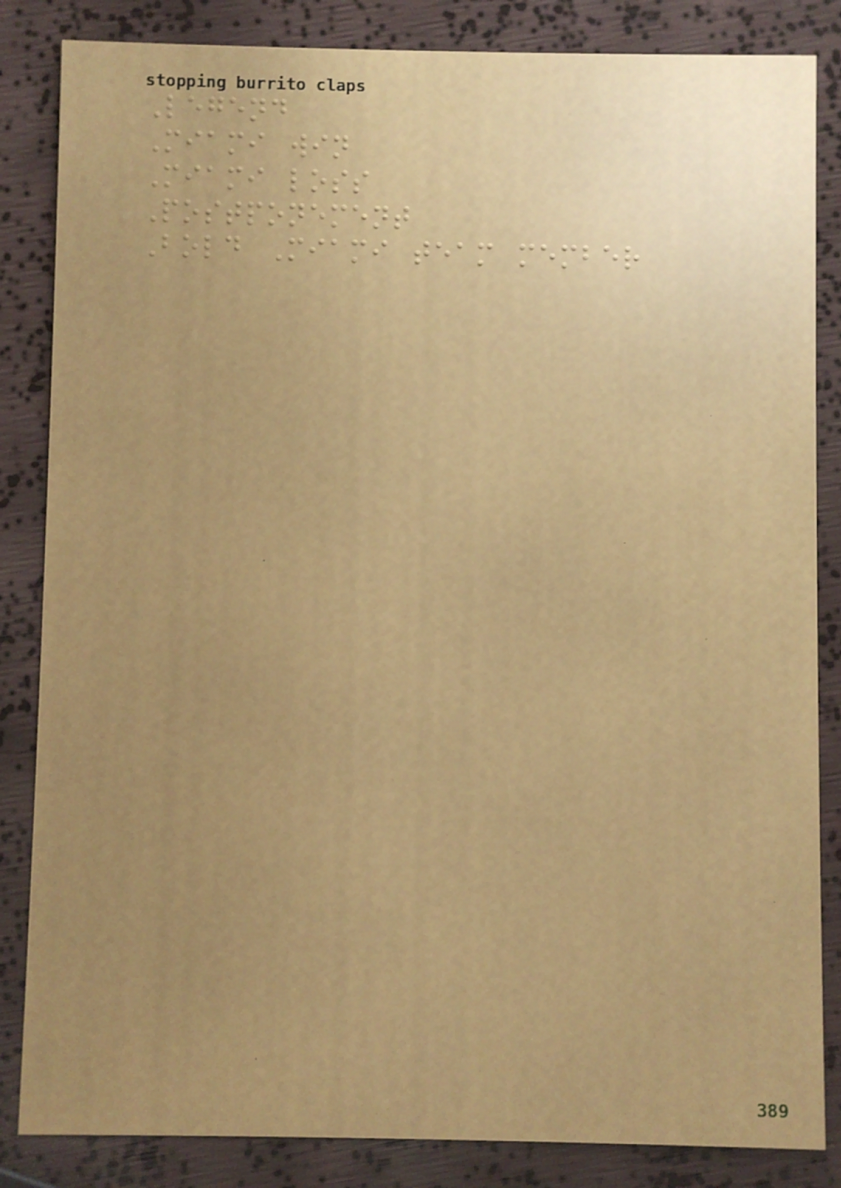Legend
Miami win
Miami loss
Postponement
Bold Miami team member
